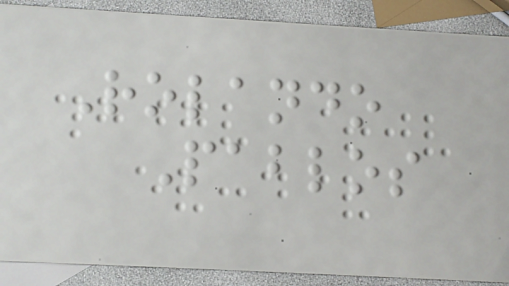Rolando
Pablos
